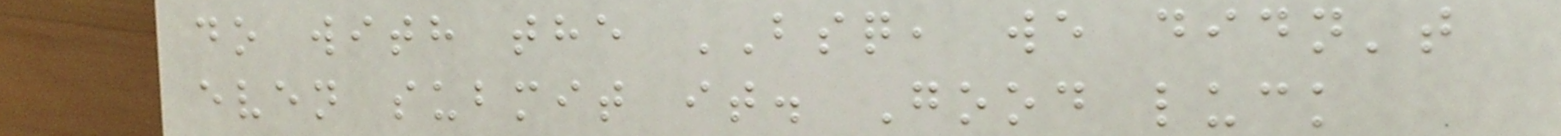do with the BSQ, we didn't
even submit it. Good luck
